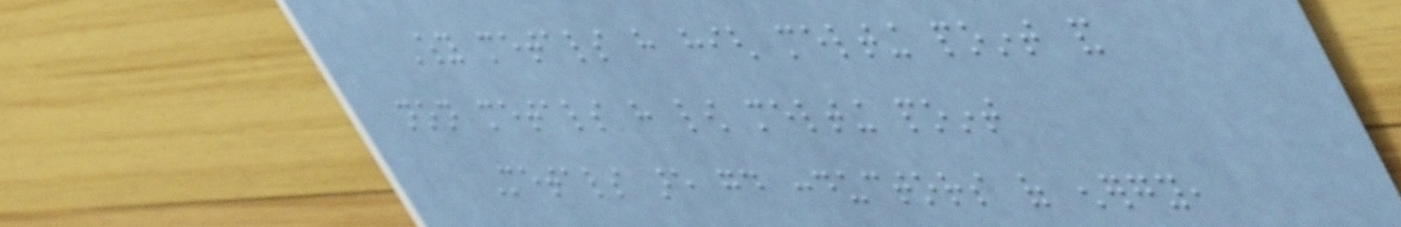Why metals have high melting point and
non metals have low melting point
Metals are good conductors of energy,
